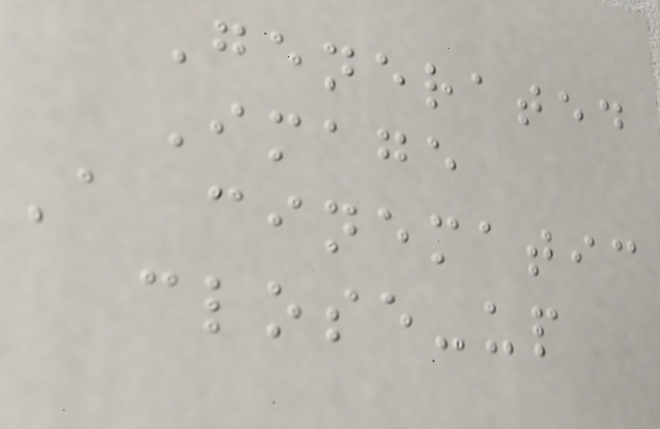Generated
Image
A cinematic
close-up
